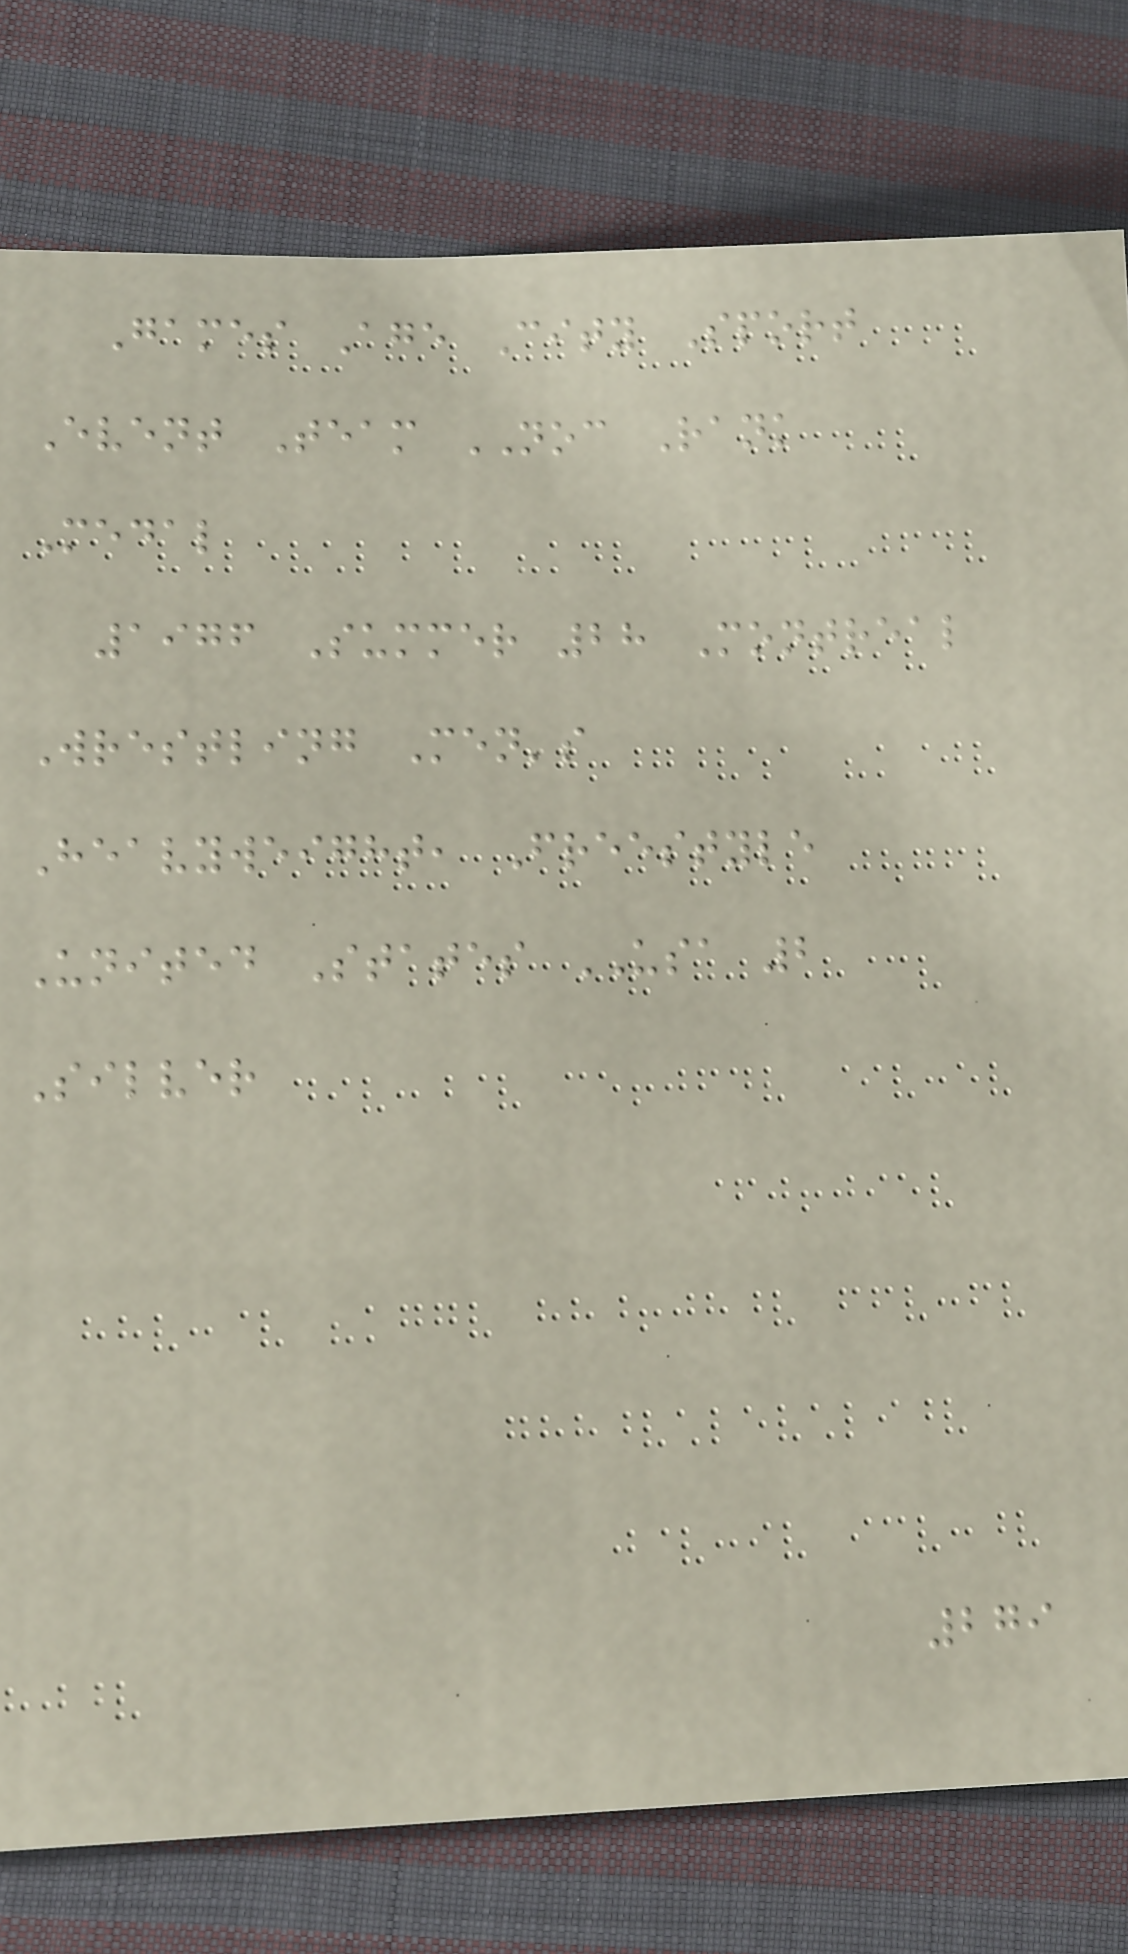Games Age City Sport
Event Team NOC Rank
Medal
1976 Summer 28 Montreal
Wrestling Men's
Heavyweight, Freestyle
United States USA 2
Silver
279
